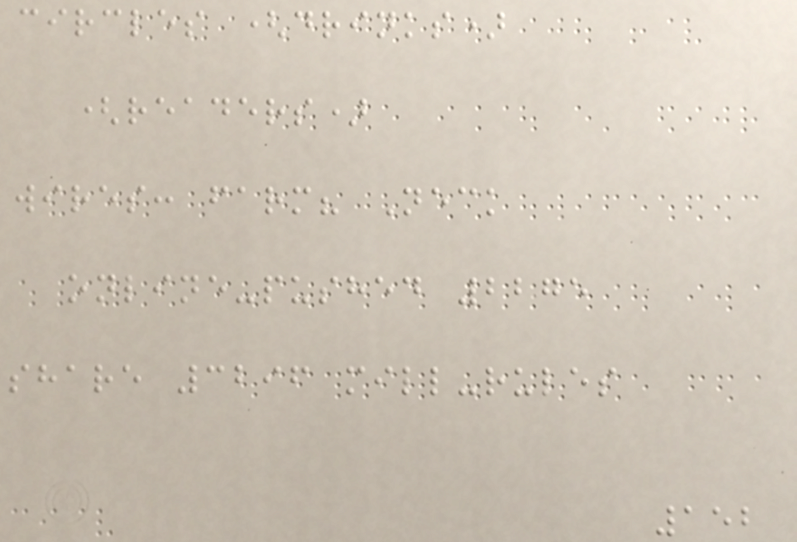circles (drinks)
(readers)
wires: farm? Neck
online-pushed 2275
share 3296 mill-rules
152
